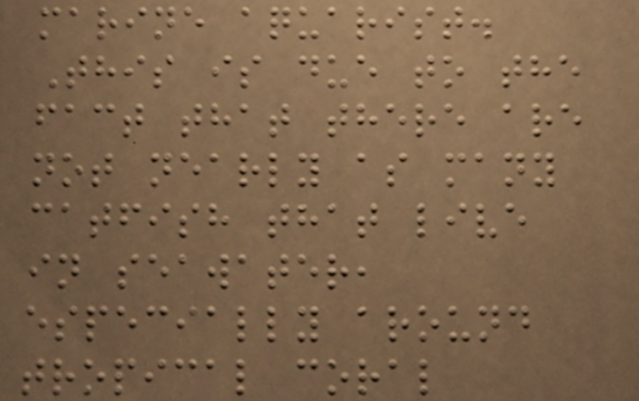marine aquarist.
This is due to the
fact that there are
not nearly as many
catfish that live
in seawater,
especially around
tropical coral
